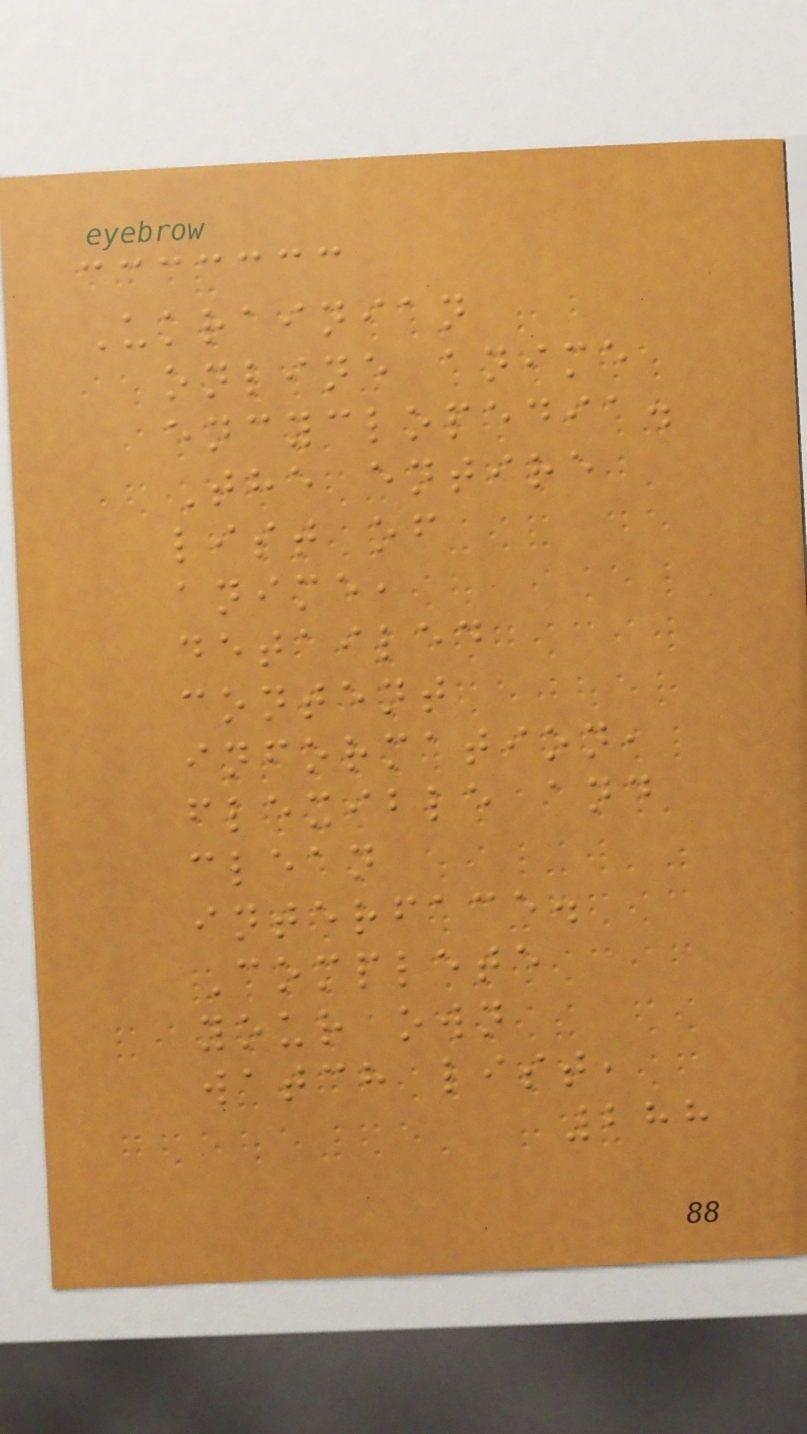Ukrainian
online anime
encyclopedia.
The entire
list of
anime,
detailed
content
information,
flexible and
clean
interface.
Complete
your own
watch list,
288
